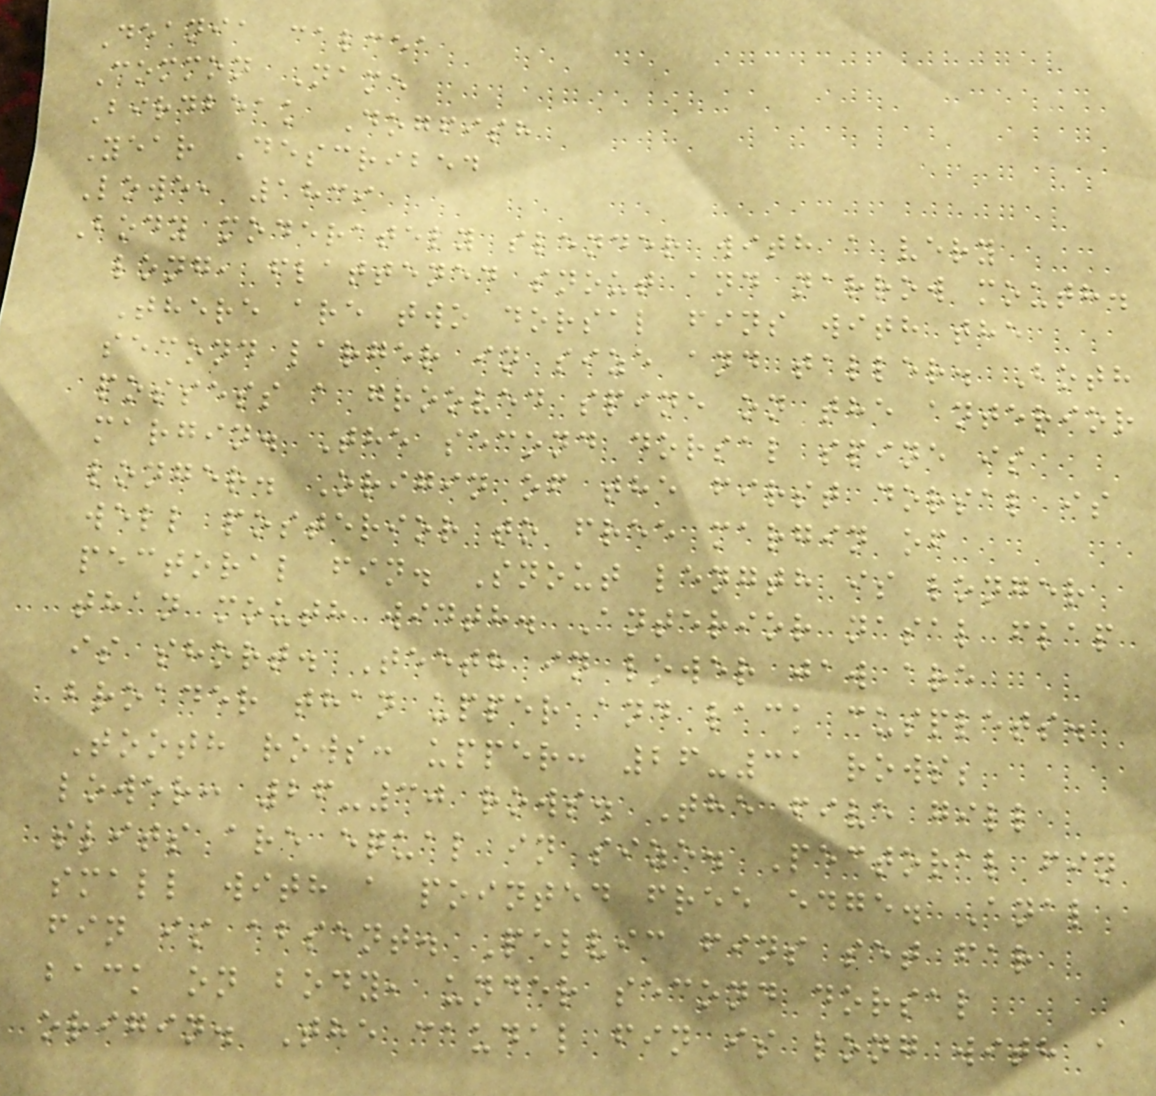Deania calcea
Common Name
Birdbeak Dogfish
Year Described
Lowe, 1839
Body moderately slender with a very
long, flattened snout and narrow mouth.
There are two dorsal fins with the
second larger in size and taller. Both
possess a grooved spine on the anterior
margin. The second dorsal spine is
longer. Origin of the first dorsal is
well posterior to free margin of
pectoral fin. Snout length is longer
than mouth width. Anterior nasal flap
is short. Teeth in lower jaw are
broader than upper and lack cusplets.
Tooth rows: upper: 26-31 rows;
lower: 26-30 rows. The five gill
slits are equal in size. Pectoral fin
small with a pointed free edge. Anal
fin is absent. Pelvic fins set far
back on body, under second dorsal
origin. The caudal fin is long with a
